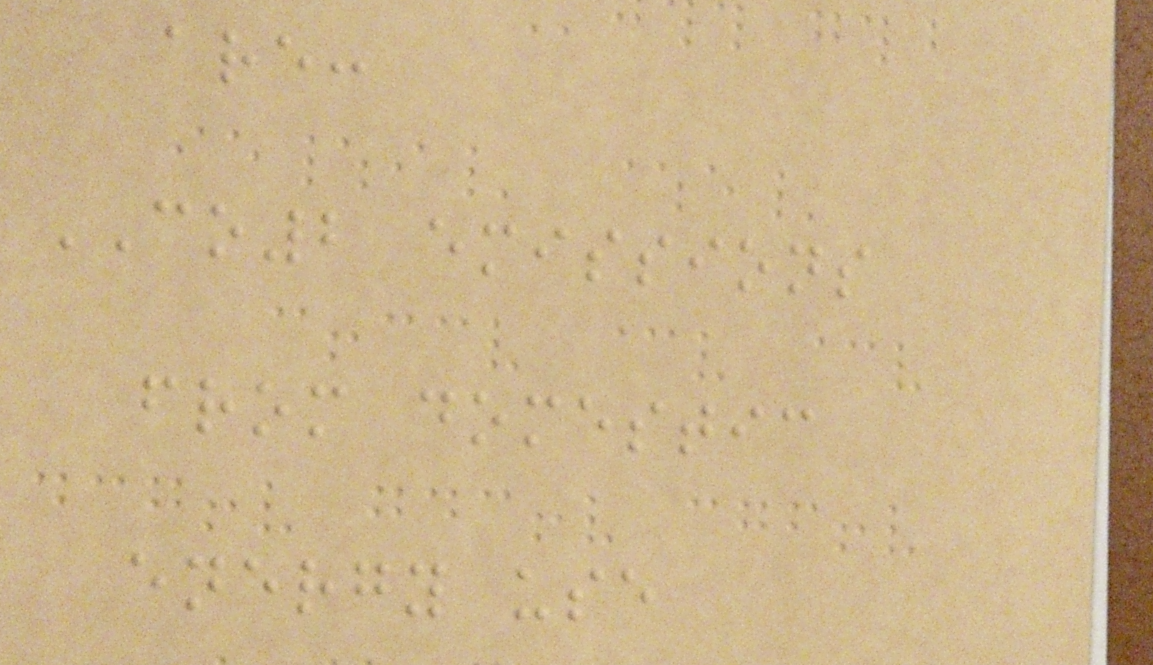are:
CO2 emissions
from domestic
energy use
